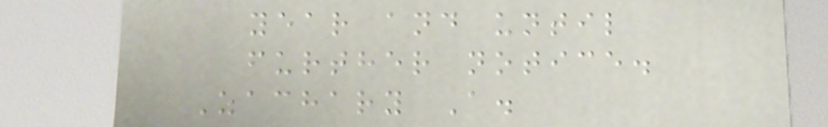year and until
further notice.
Zachary A.
